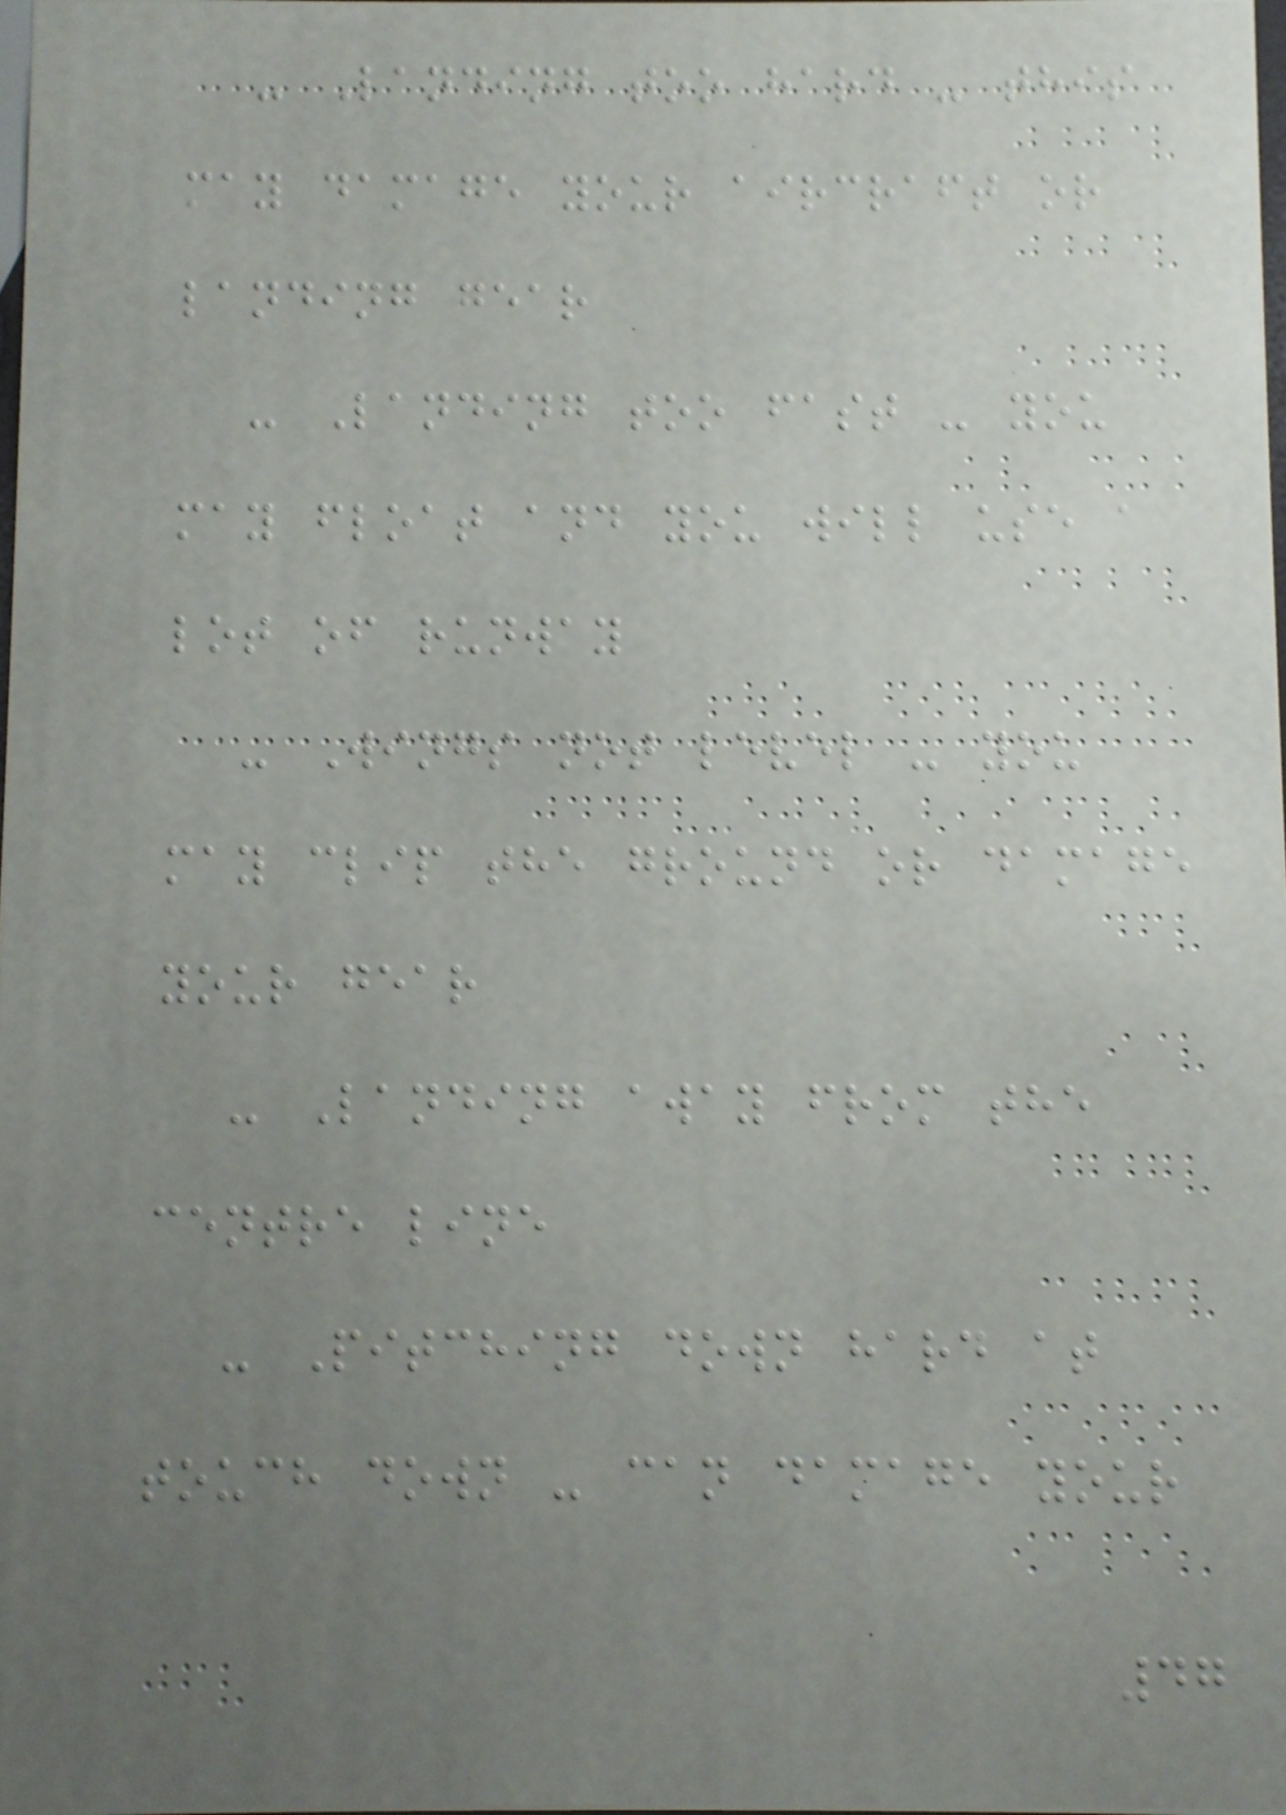- Landing too hard - this
may damage your aircraft or
landing gear
- Landing too fast - you
may float and you will use a
lot of runway
- Wings not level - you
may clip the ground or damage
your gear
- Landing away from the
centre line
- Pitching down hard at
touch down - can damage your
47
